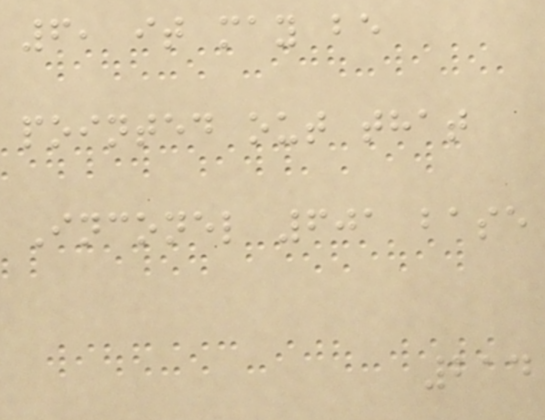6, it may be
pointed out that
Inconel 601 base
214
